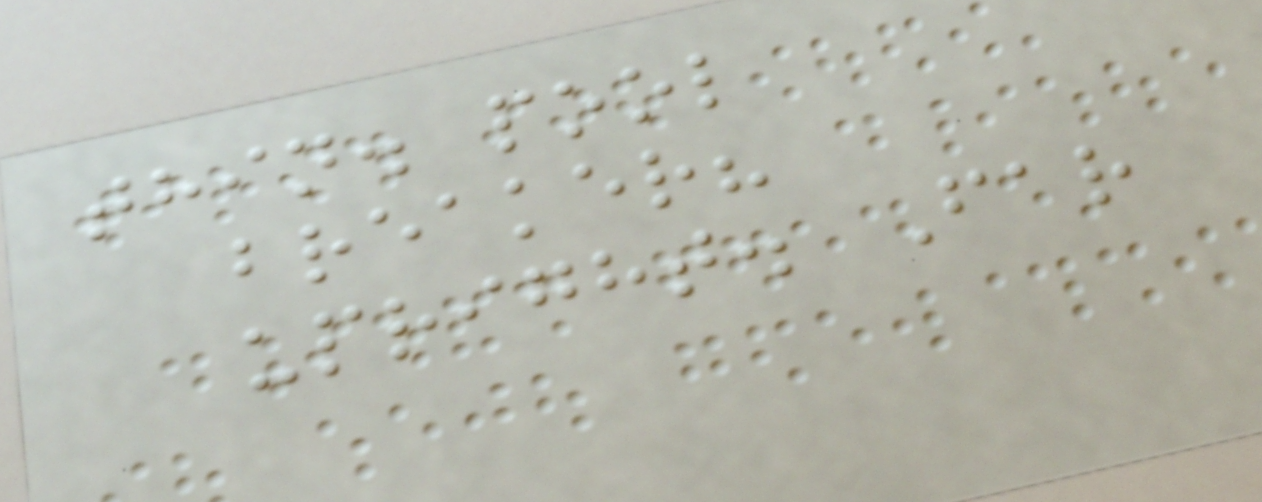thin. pool
breaker?
upright. Far
